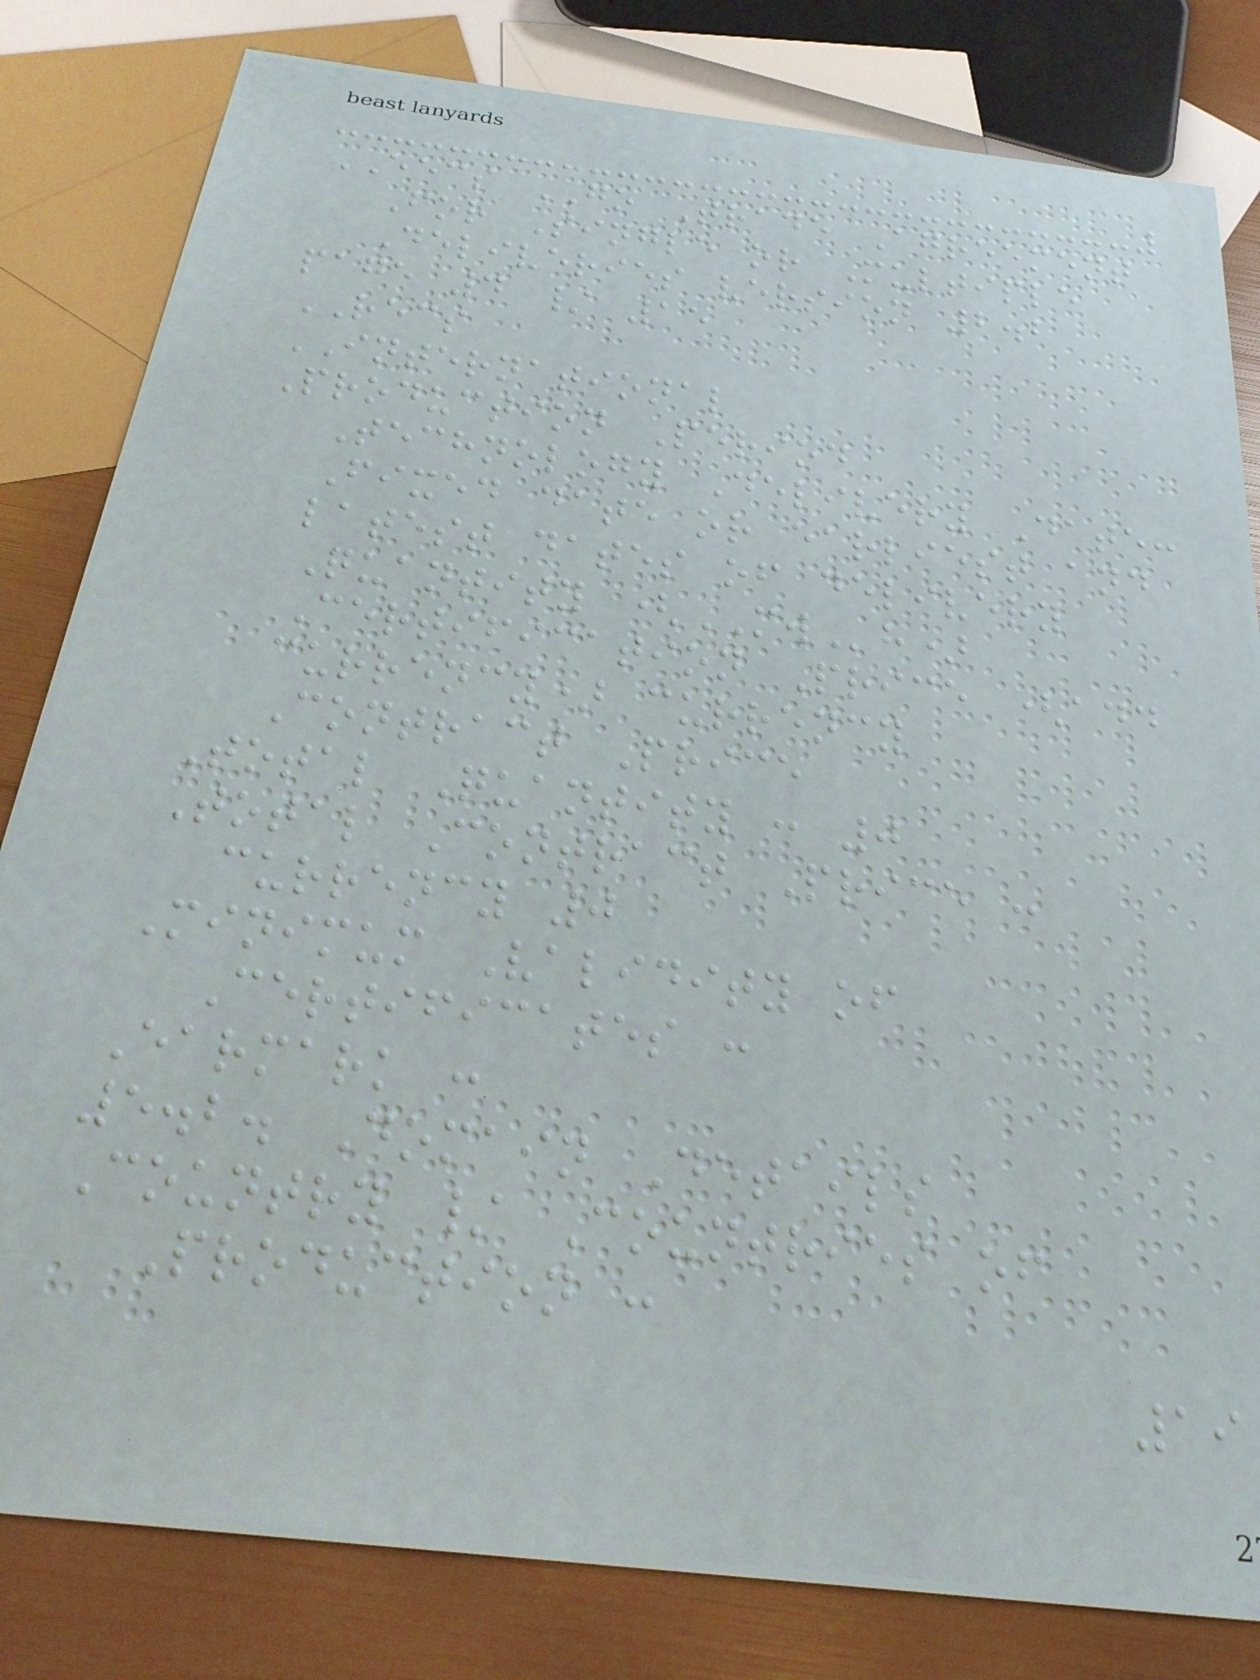EECS GO Trade Agreement
For Single or Multiple
Deliveries version 2.2
page 4 / 15
RECS
INTERNATIONAL
Production Period
Technology Delivery Date:
Fixed date or earliest and
latest dates of delivery
Quantity (MWh)
Certification Price (add
currency) currency
Contract Price
Total Quantity : 0
Total Contract Price :
currency 0
Minimum Validity of
Certificates :
Earmark :
5.2. Domain Details
Country / Countries of
Production :
19
